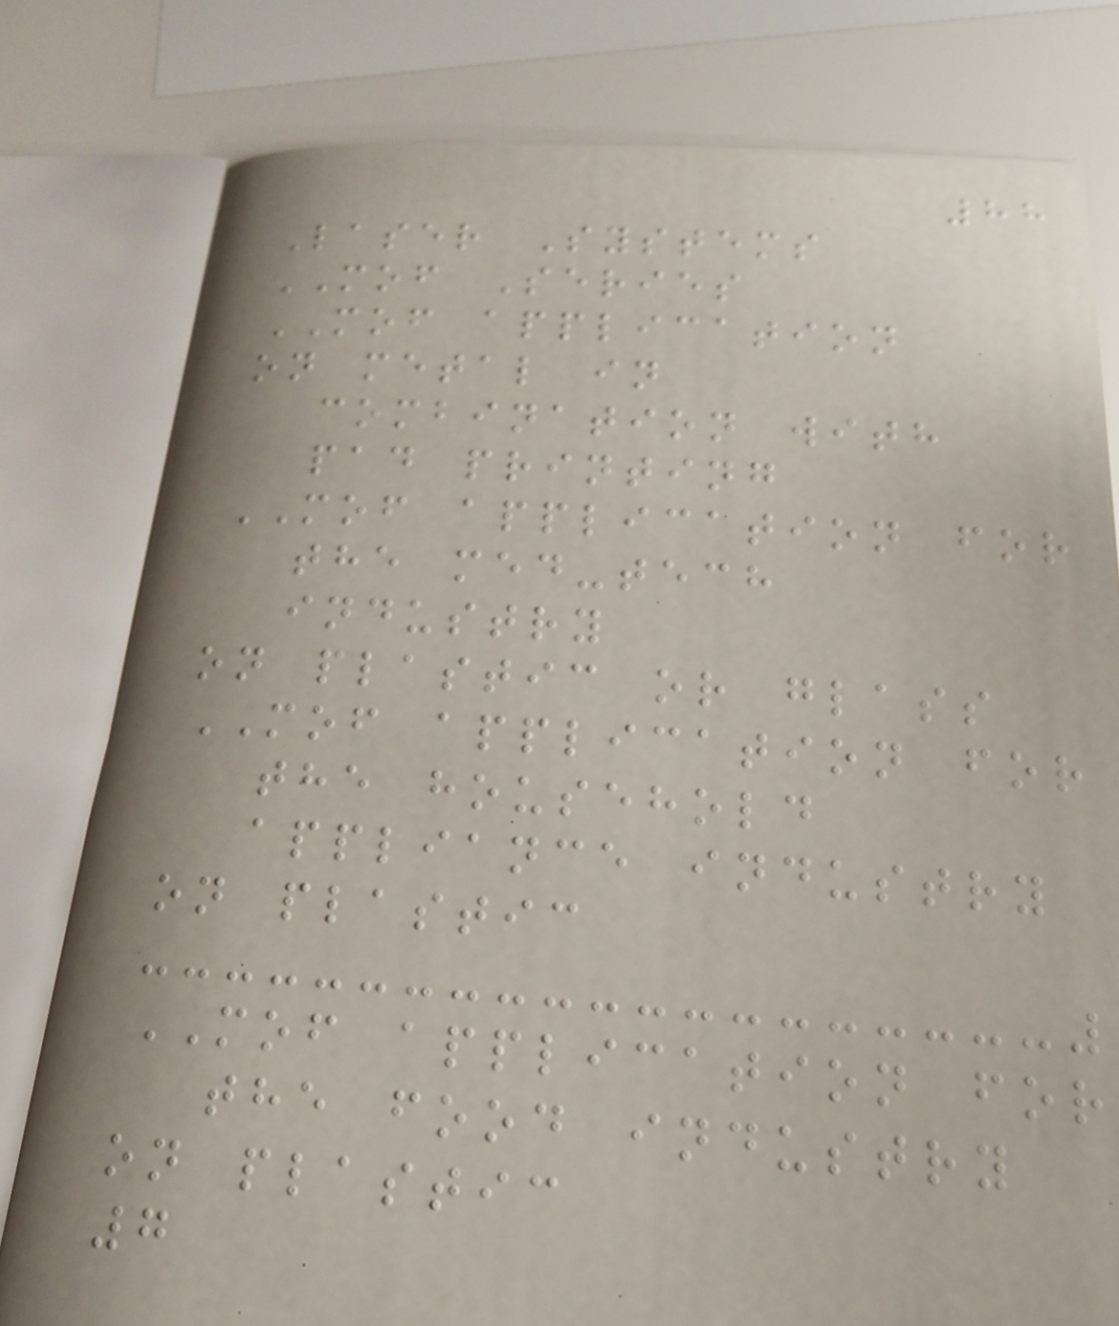88
Laser Systems
MOF Series
MOF application
on metal in
combination with
pad printing
MOF application for
the med-tech
industry
on plastic or glass
MOF application for
the household
appliance industry
on plastic
MOF application for
the food industry
on plastic
7
